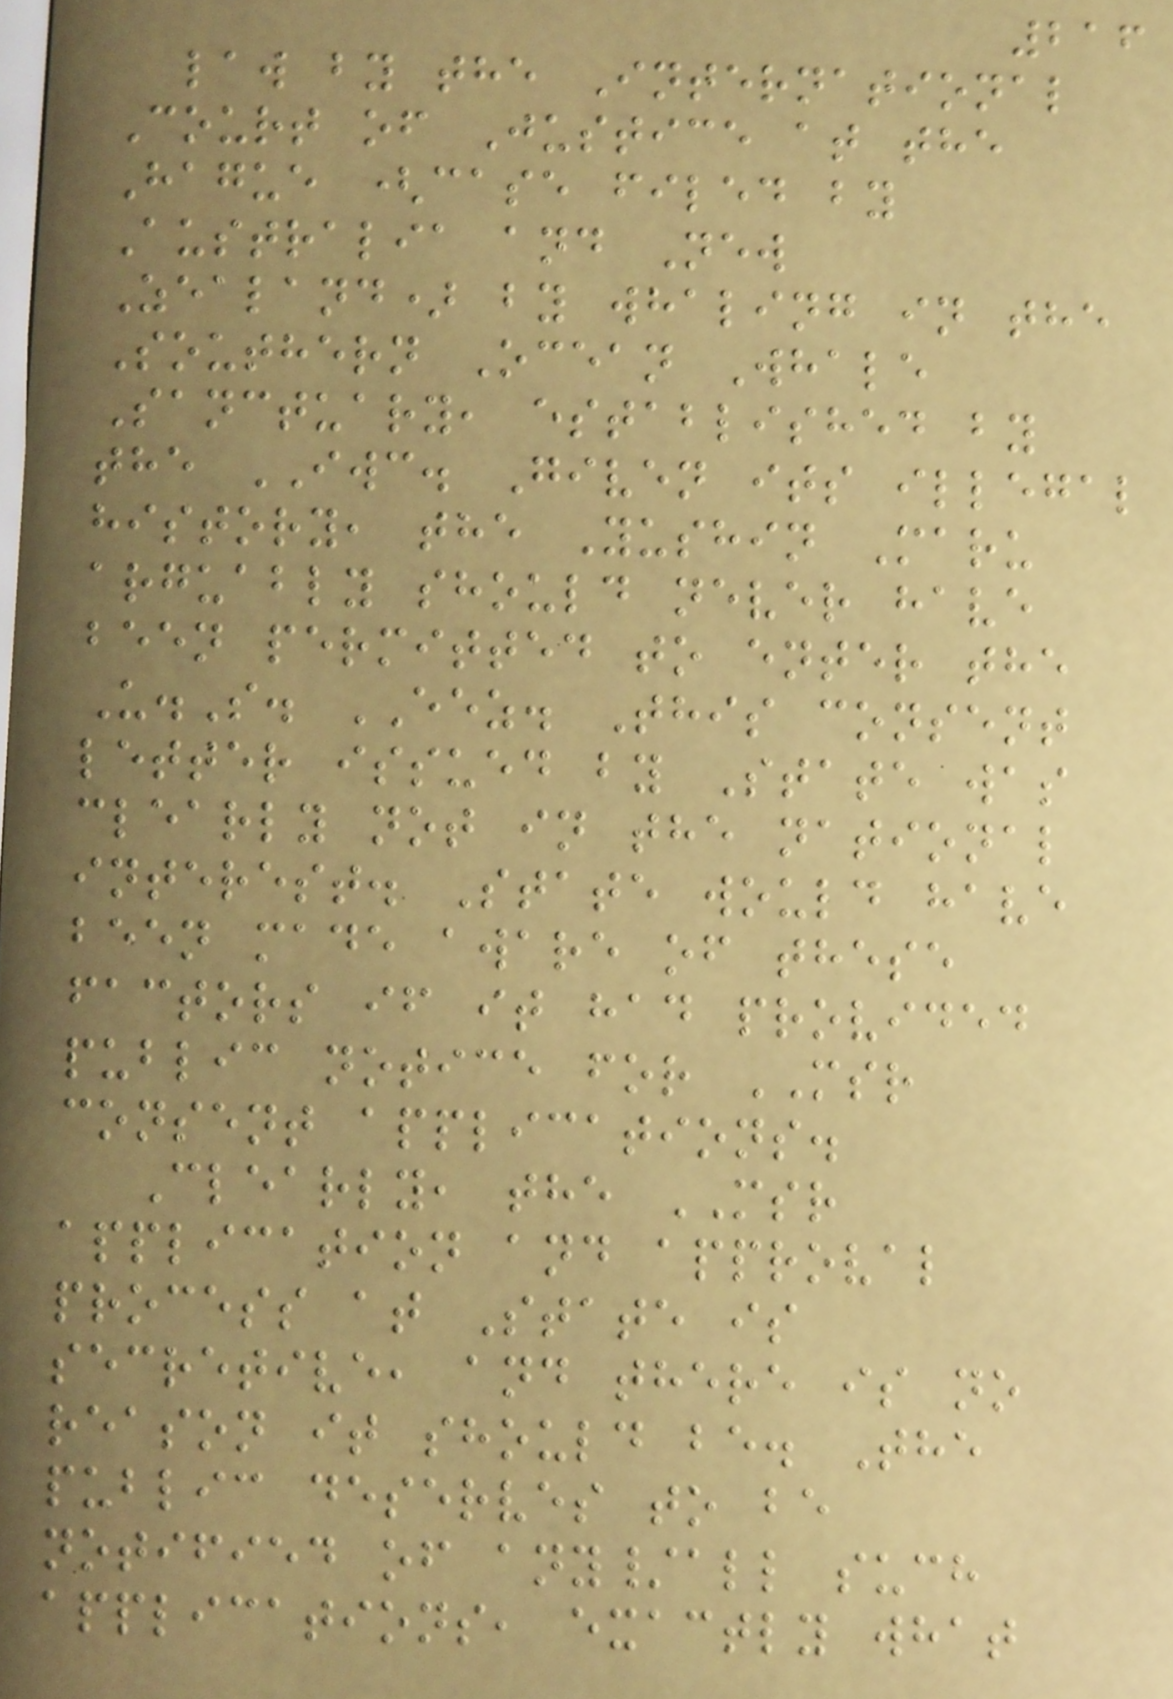216
law by the International
Court of Justice at the
Hague (case filed by
Australia and New
Zealand) by whaling in the
Southern Ocean Whale
Sanctuary, established by
the IWC. Given its illegal
history, the Yushin Maru
arguably should never have
been permitted to enter the
U.S. EEZ. This consent
letter issued by State was
clearly not in the national
interest. State would have
been made aware of these
factors if it had provided
public notice for MSR
consent applications.
Clearly, the MSR
application and approval
process at State is
secretive, and there is no
reason it should be. The
public deserves to be
notified of any/all such
applications, exactly what
